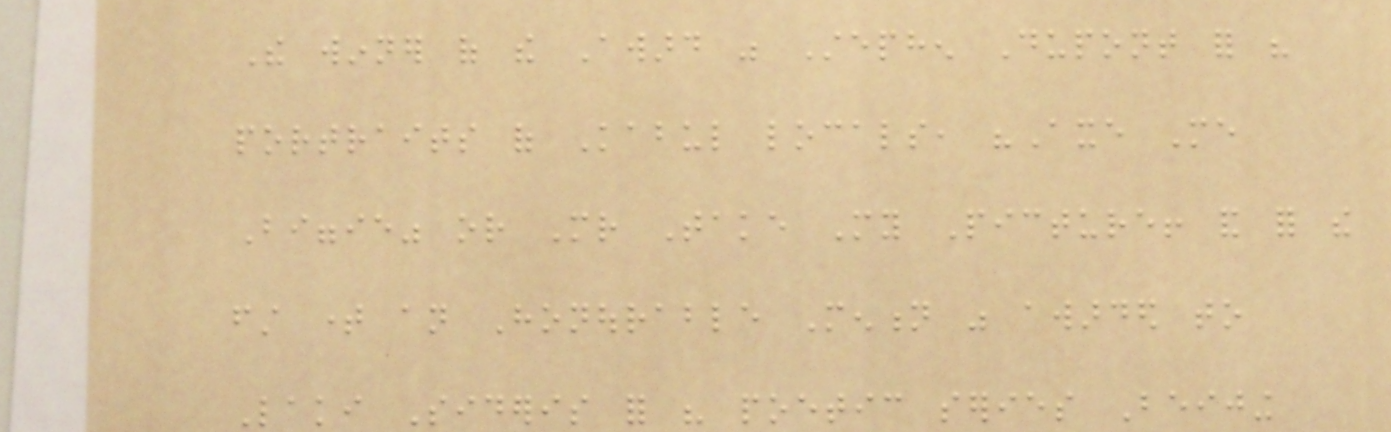The winner of the Award was Stephen Dupont for his
portraits of Kabul locals, "Axe Me
Biggie" or Mr Take My Picture! and for the
first time an Honourable Mention was awarded to
Laki Sideris for his poetic series Beijing
